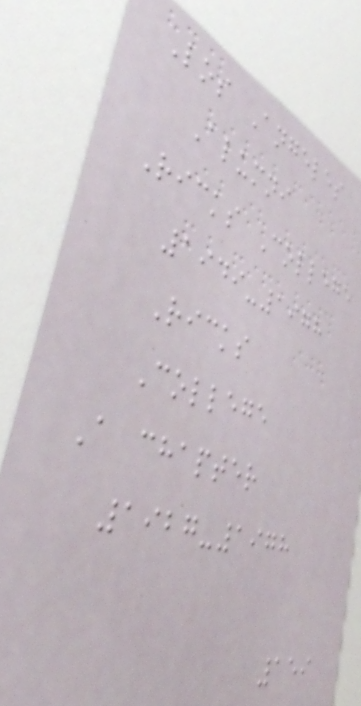Los Angeles
Alumni
Ricks College
1949-1978
Ricks
College
A chapter
1927-1978
159
